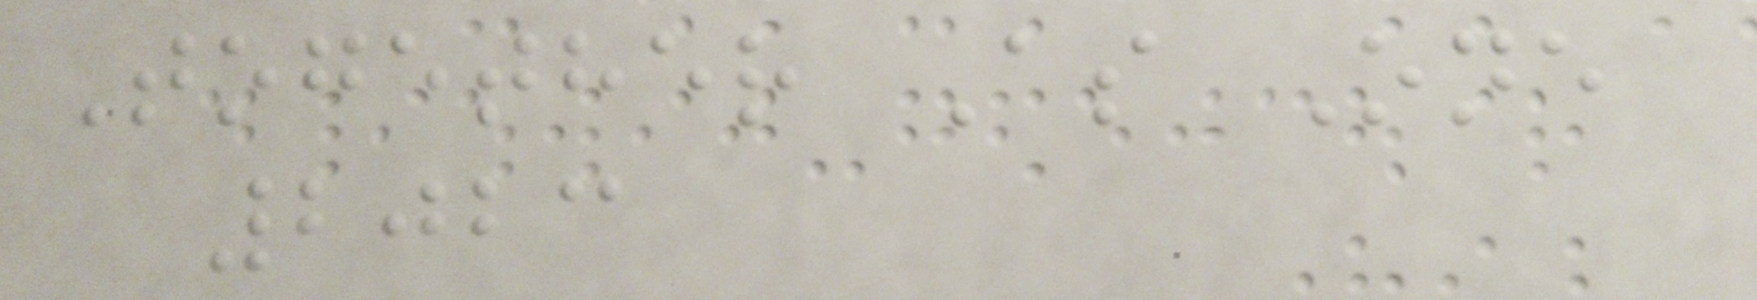Together As One
2023
